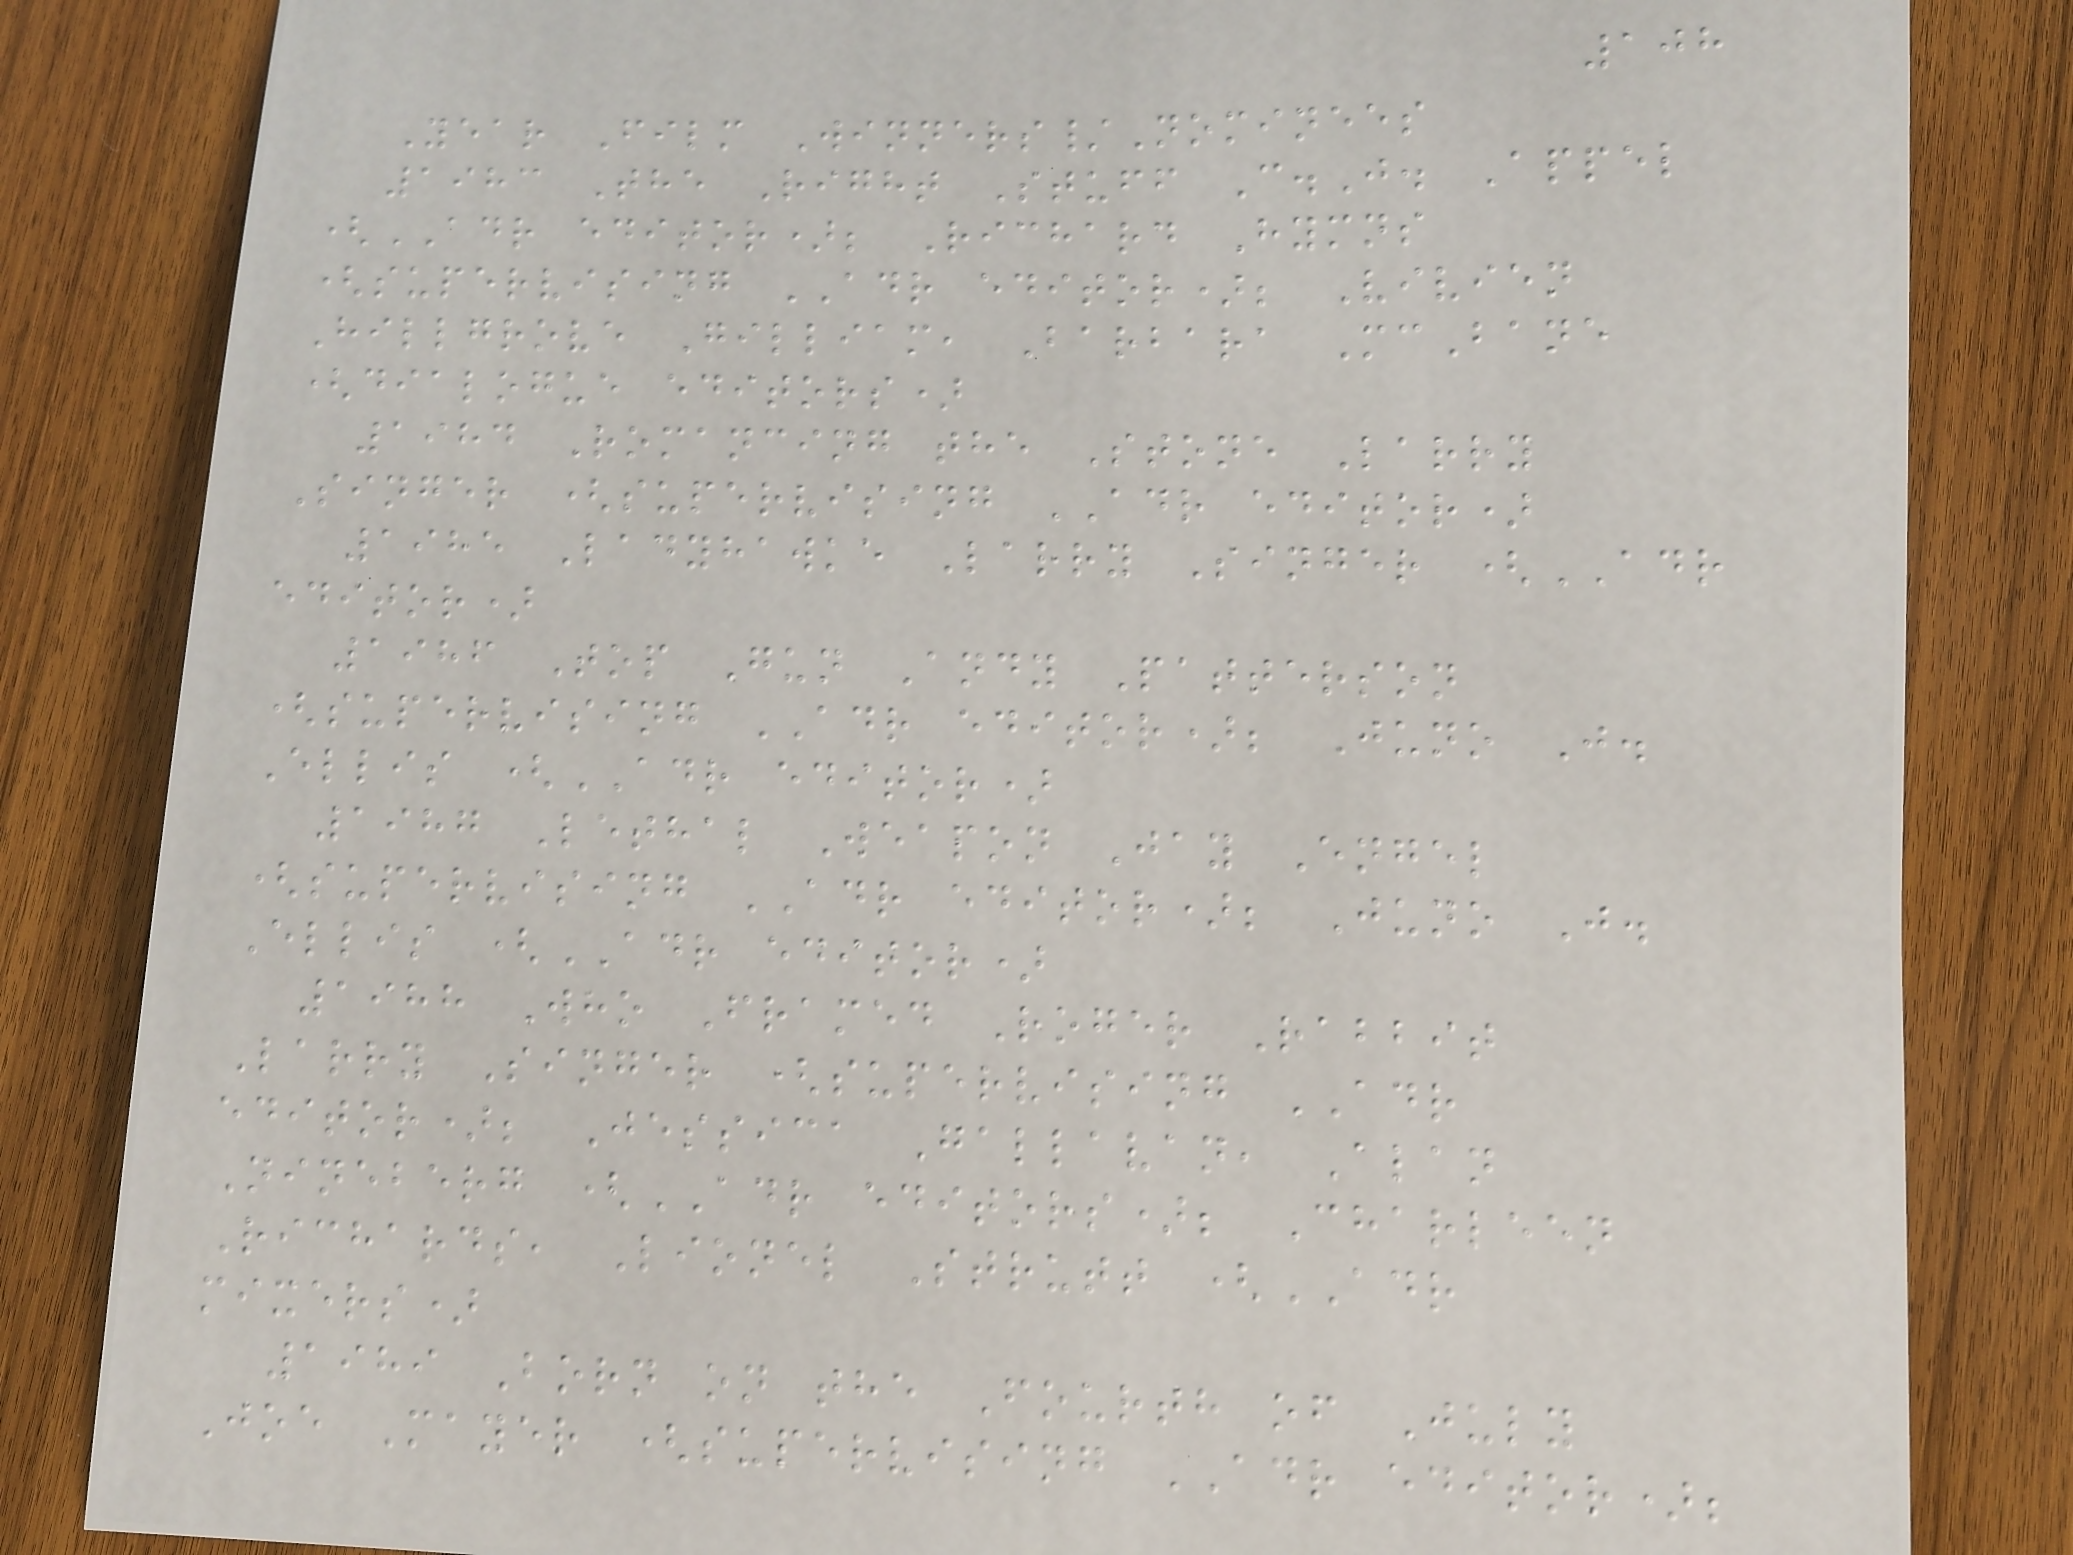108
Year Film Winners/Nominees
1983 The Right Stuff C.J. Appel
(ADR editor); Richard Hymns
(supervising ADR editor); Vivien
Hillgrove Gilliam, Barbara McBane
(dialogue editors)
1984 Romancing the Stone Larry
Singer (supervising ADR editor)
1985 Ladyhawke Larry Singer (ADR
editor)
1986 Top Gun Andy Patterson
(supervising ADR editor); Juno J.
Ellis (ADR editor)
1987 Lethal Weapon Jay Engel
(supervising ADR editor); Juno J.
Ellis (ADR editor)
1988 Who Framed Roger Rabbit
Larry Singer (supervising ADR
editor); Jessica Gallavan, Alan
Nineberg (ADR editors); Charleen
Richards, Lionel Strutt (ADR
mixers)
1989 Born on the Fourth of July
Joe Mayer (supervising ADR editor);
